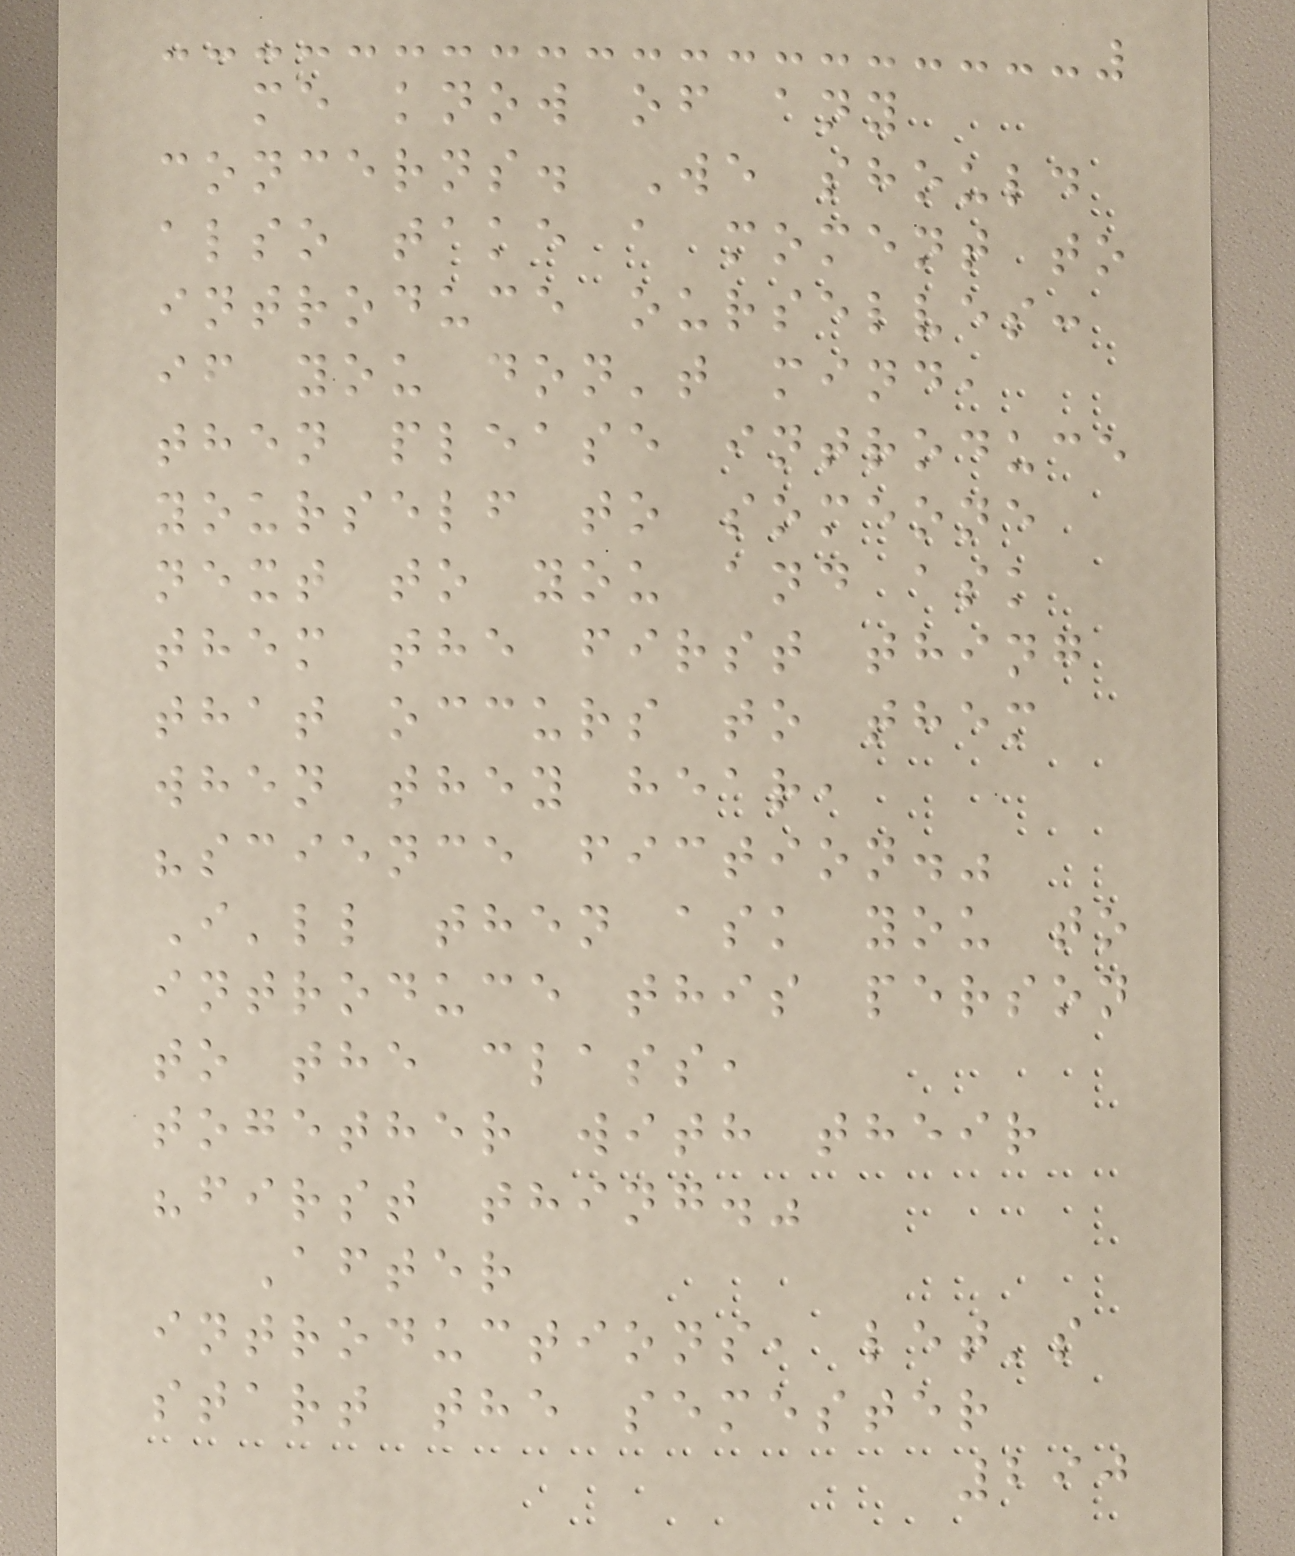me know of any
concerns. We should
also take a moment to
introduce ourselves:
if you don't mind,
then please introduce
yourself to someone
next to you and ask
them the first thing
that occurs to them
when they hear,
"science fiction."
I'll then ask you to
introduce this person
to the class,
together with their
"first thing."
After
introductions, let's
start the semester
290
